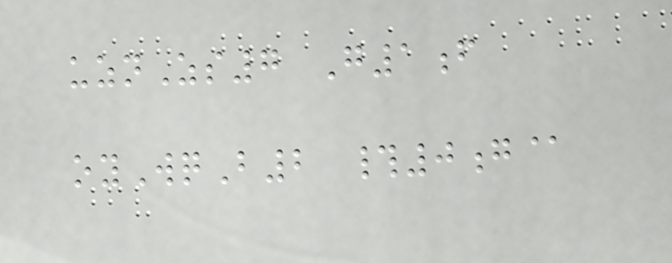uznZs7 G1f
oyWqB2 #0g@
